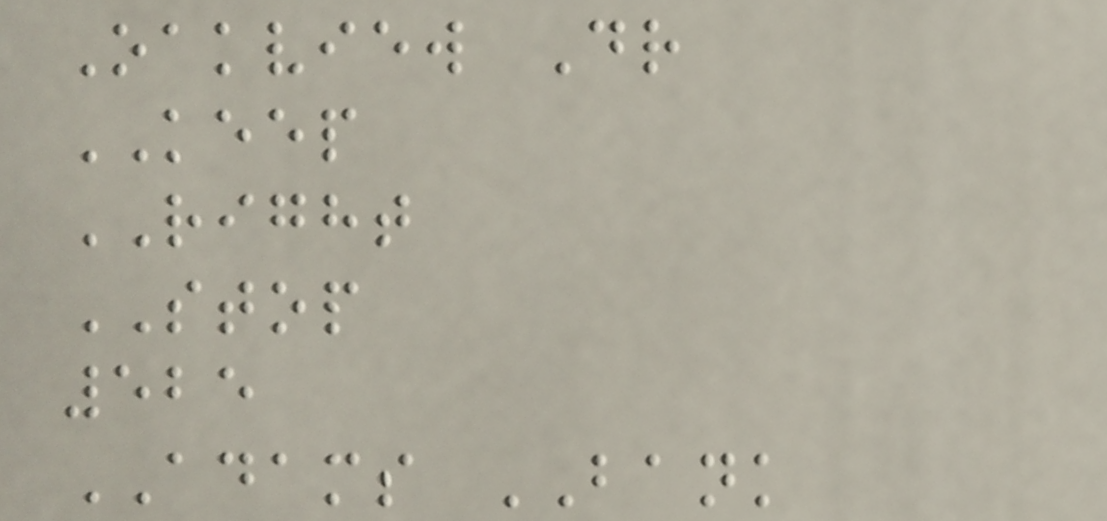Oakview Dr
KEEP
RIGHT
STOP
525
ADAMS BANK
